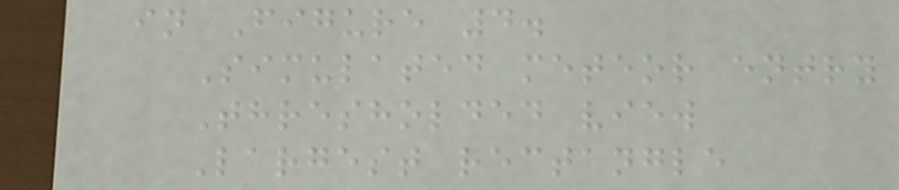in Figure 4.
Simulated meteor entry
Thresholded view
Largest rectangle
